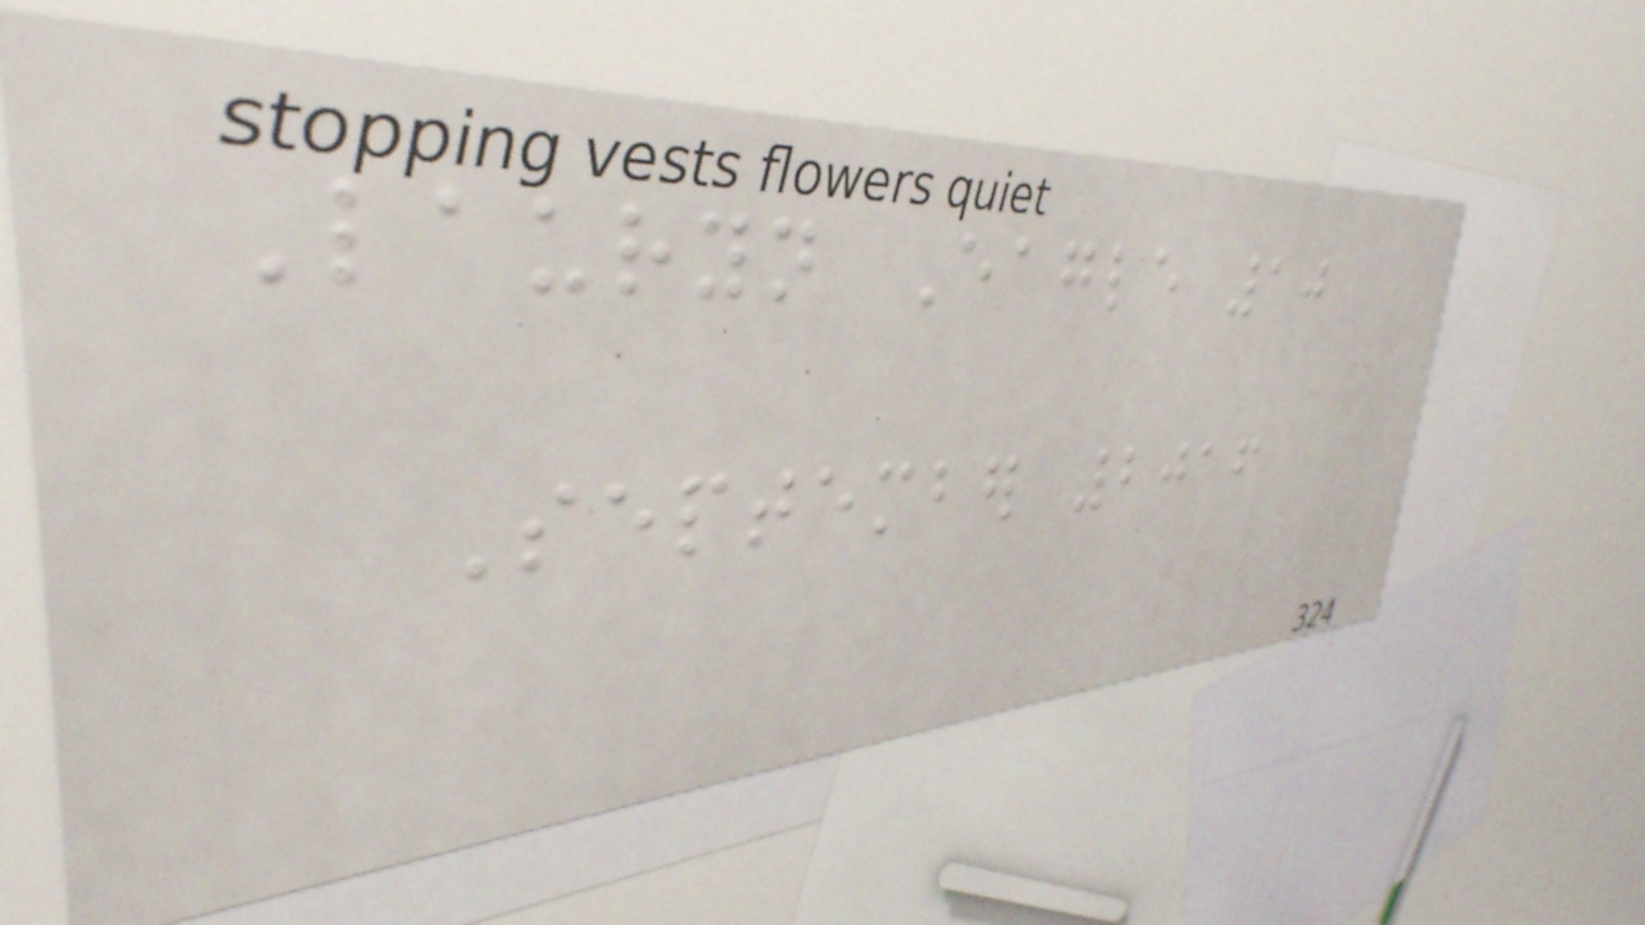Lauryn Eagle 10
September 2016
